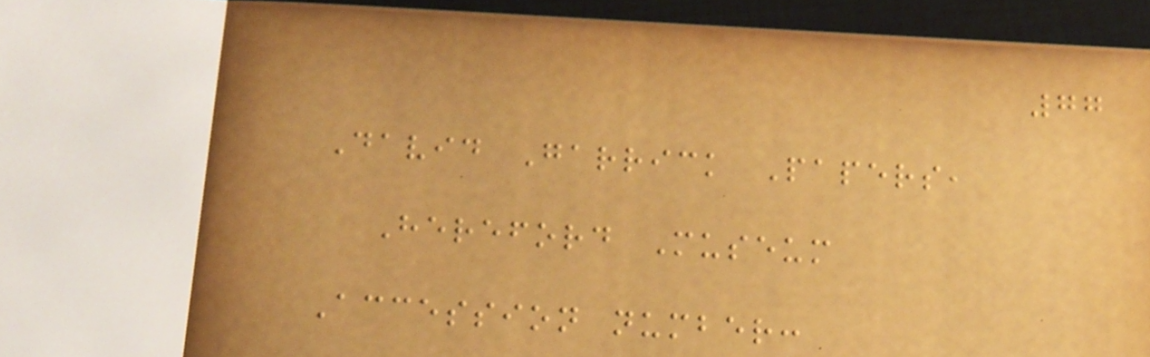77
David Garrick Papers,
Hereford Museum
Accession number:
